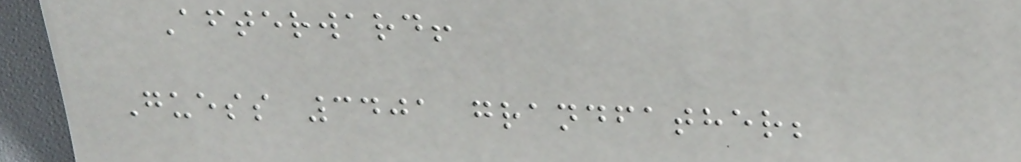Afterward!
Guess 3401 grandfather;
